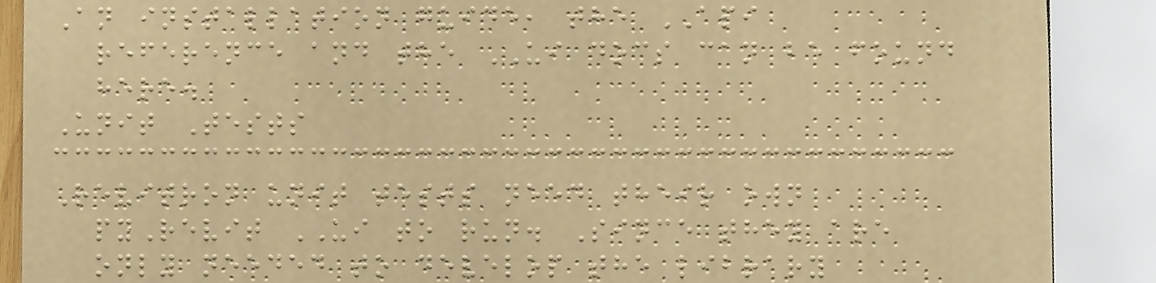An installation guide, the API
reference and the UI docs can be found
here.
Unit Tests
Revitron unit tests need their own
pyRevit UI to run. Since they are
only needed to develop the library
